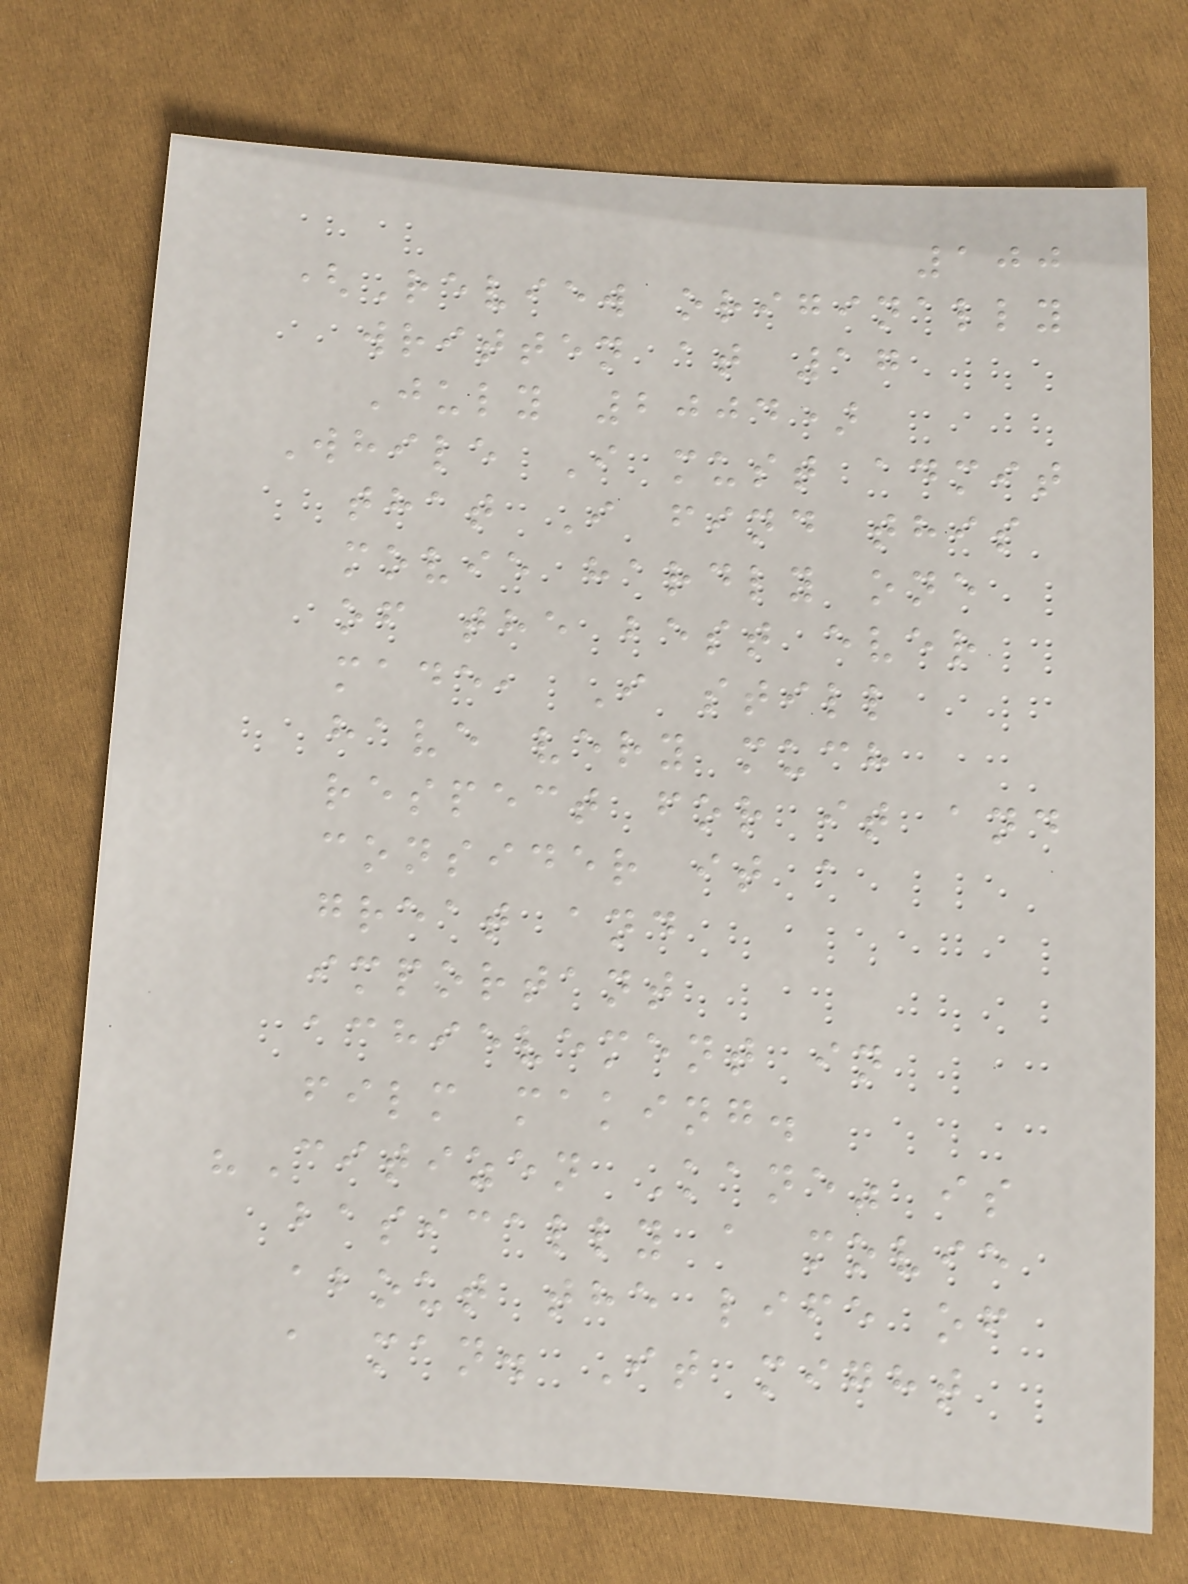100
(Review originally
written at 17
July 2004)
While I must admit
that I find this
movie hardly one
of the best ever
made, I still
have very much
respect for it and
consider it a
great and
important
achievement in
film making.
"Citizen Kane" is
basically a movie
about the life of
a man. It might
